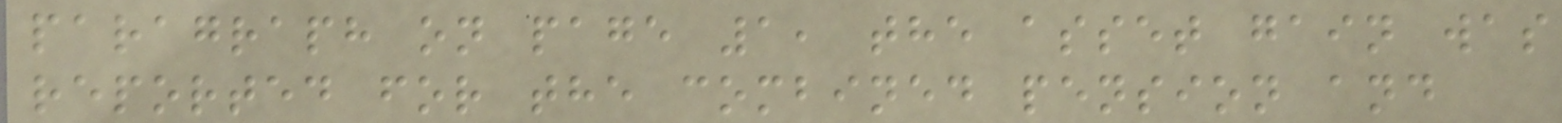paragraph on page 1, the asset gain was
reported for the combined pension and
